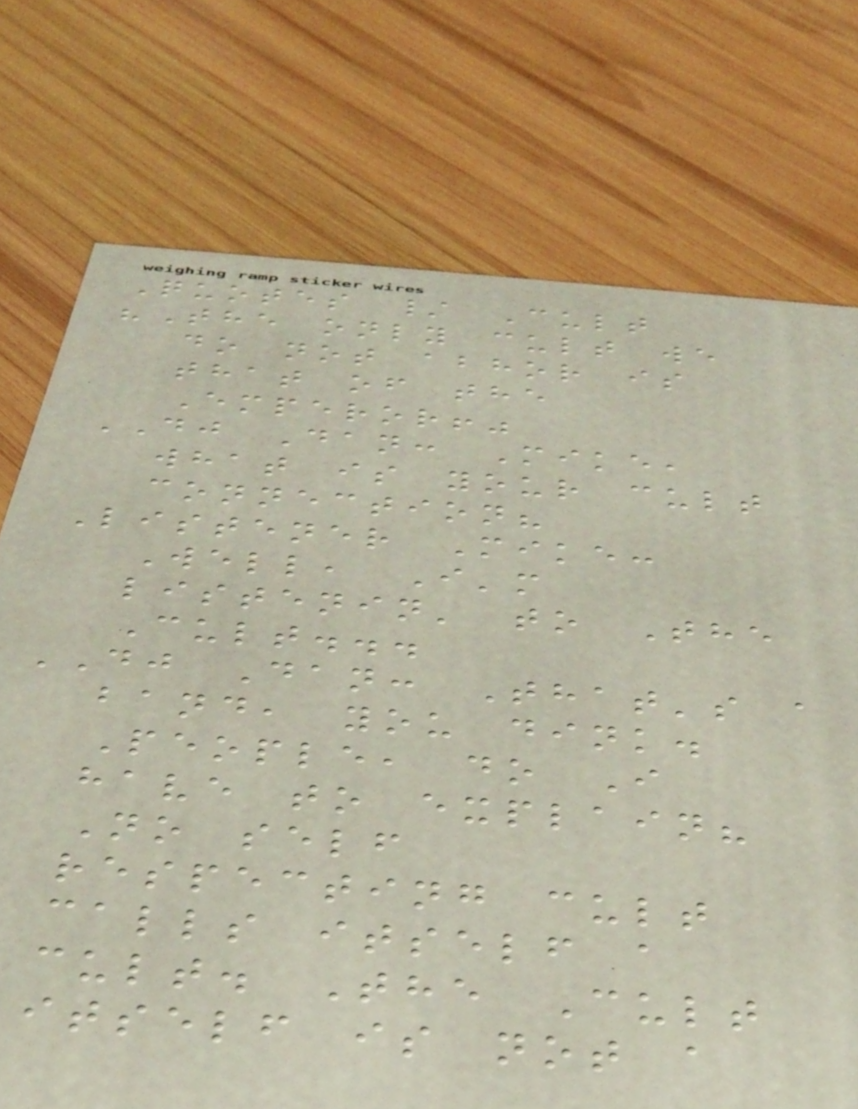Quotes / Cult
"The only cult we
do not abhor is
that of the
Emperor!"
DJ Dan: Mike,
what is your cult
connection?
Listener Mike:
Well, I'm
listenin' to The
Cult...
DJ Dan: That's a
band, you dink.
People, do I
have to explain?
No self
respecting cult
calls itself a
cult. The Cult
itself is not a
